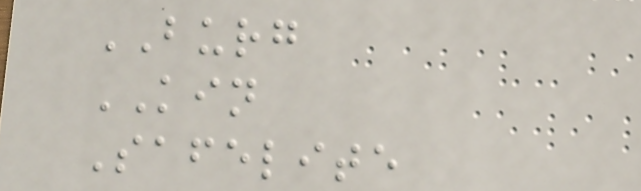BURG
KIN
Safelite
